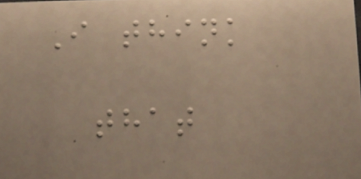I think
that
